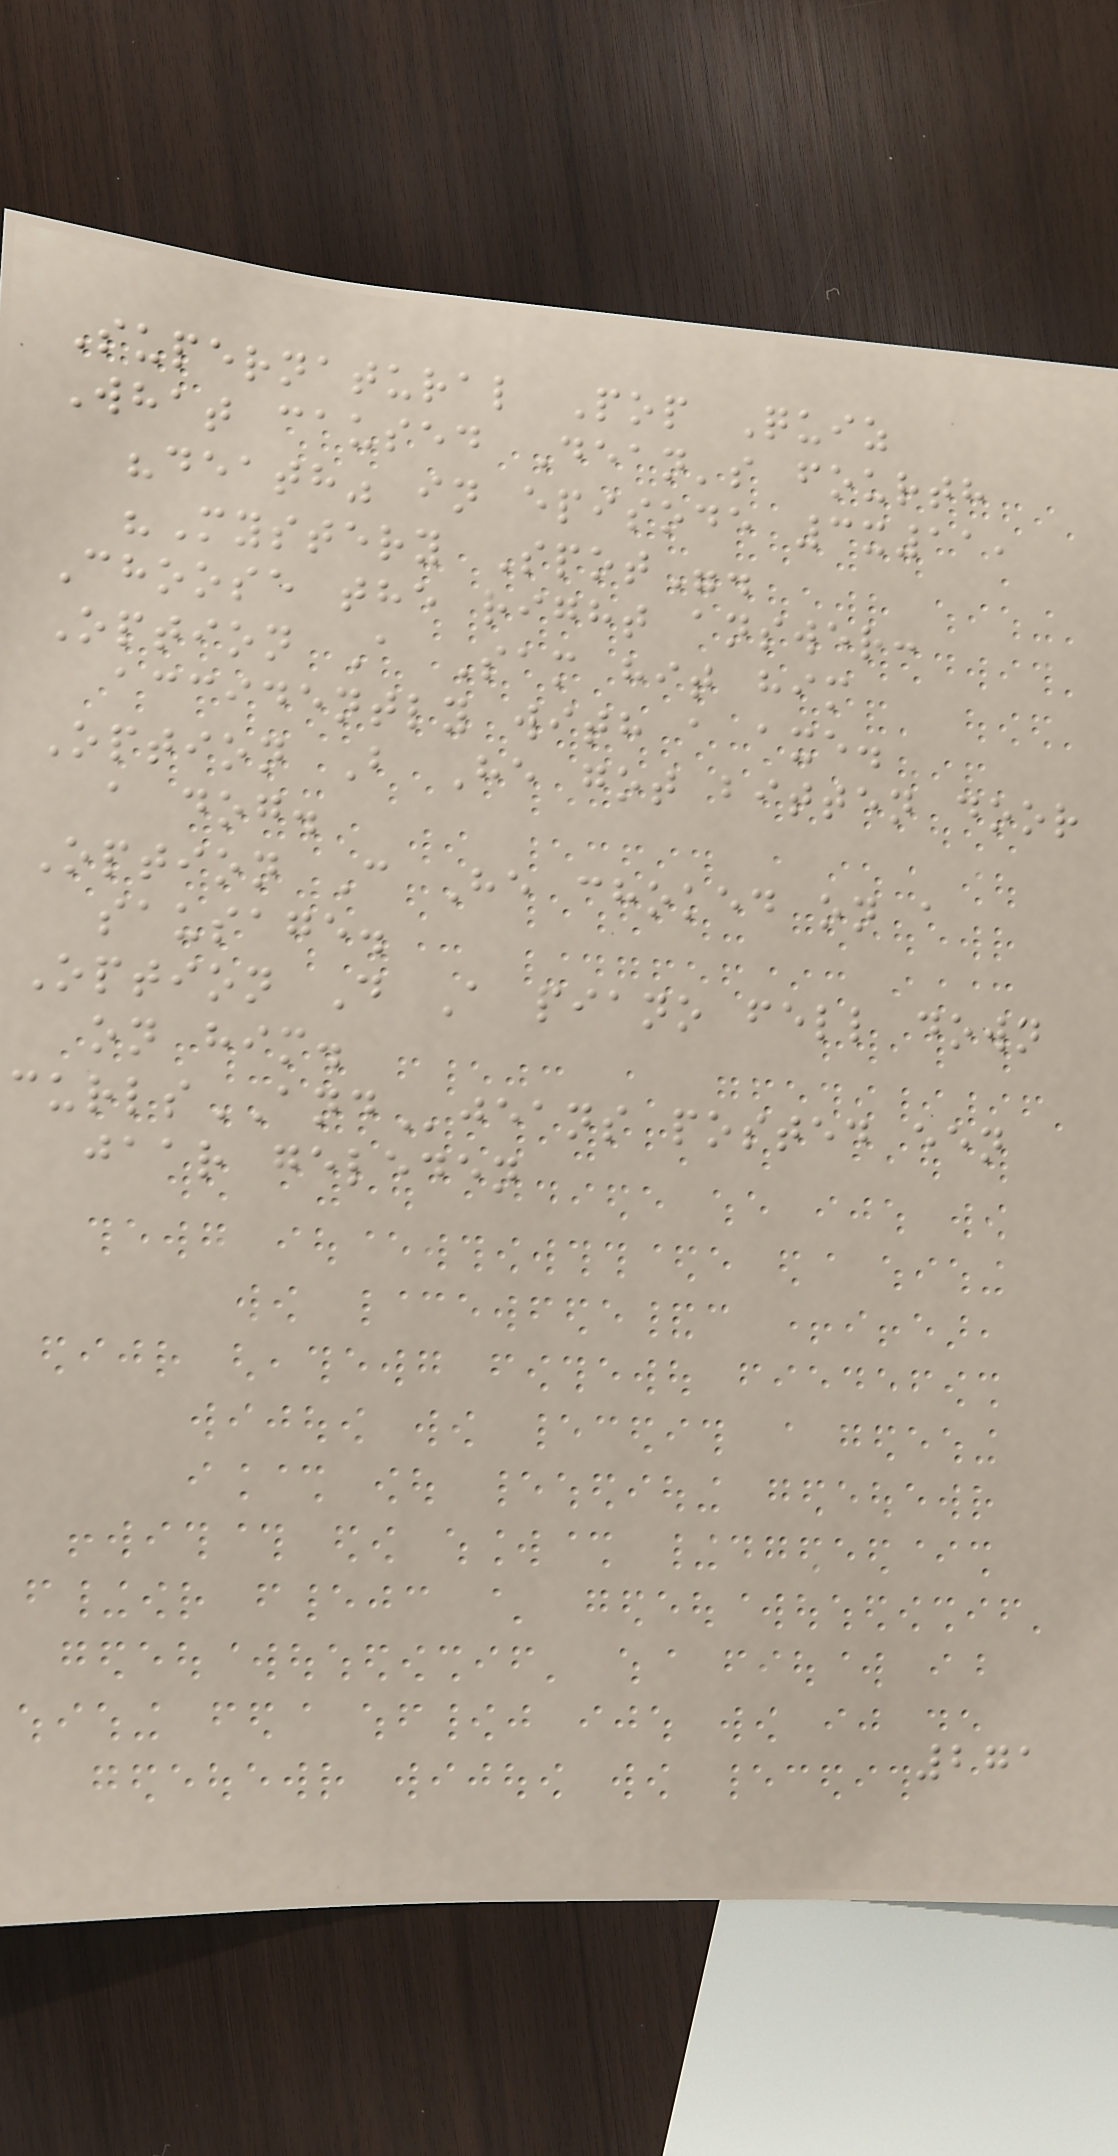Supernatural Pop Quiz
What caused Dean's fourth
"death" in episode 3x11,
"Mystery Spot".
Choose the right answer:
Option A Sam hit him
accidently with a axe.
Option B He got bitten door
a dog.
Option C He choked on a
sausage.
Option D A piano fell down
on him.
curlsANDjeans posted een
jaar geleden
271
